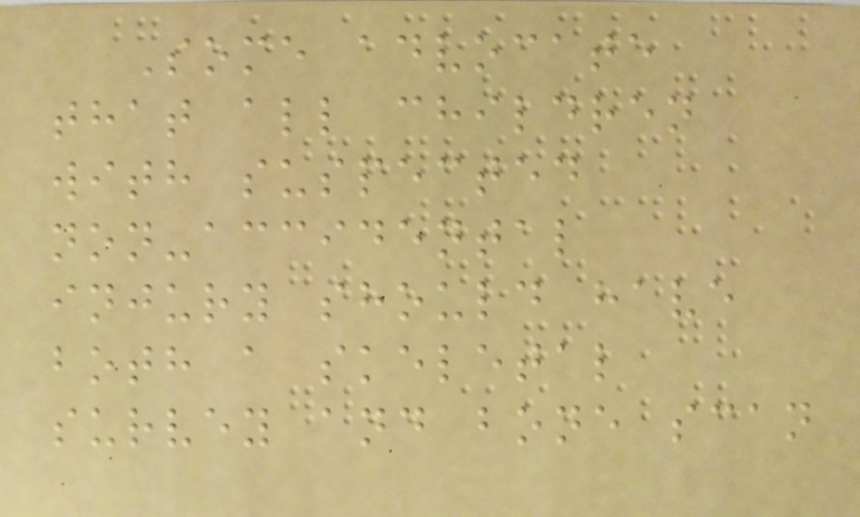Some advocate
that all children
with suspected
non-accidental
injury should have
both a skeletal
survey and bone scan
